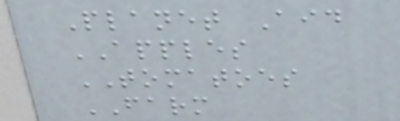Planet Aid
APPLES
TOMATOES
FARM
